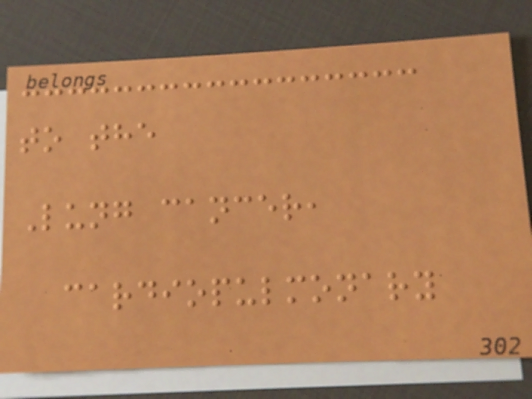to the
Lung cancer,
cardiopulmonary
